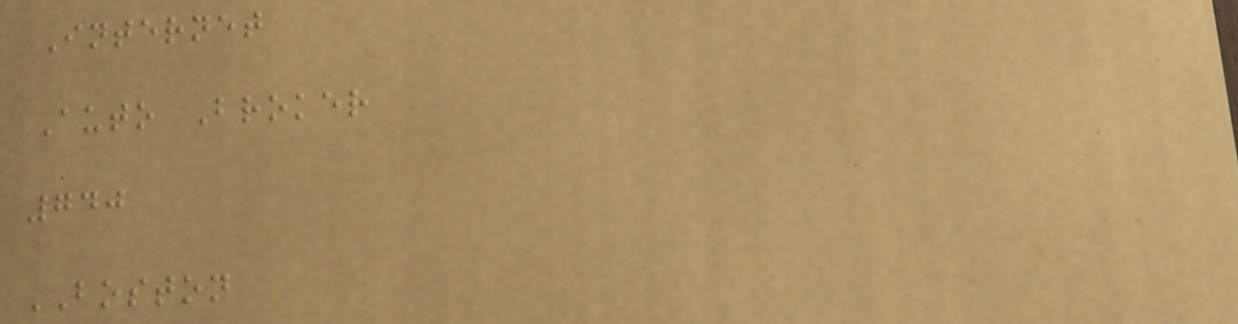Internet
Auto Broker
740
BOSTON
